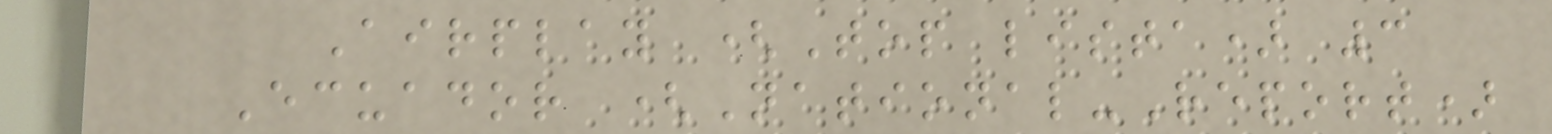Airplay (Top lista) 3
Ecuador (National-Report)
